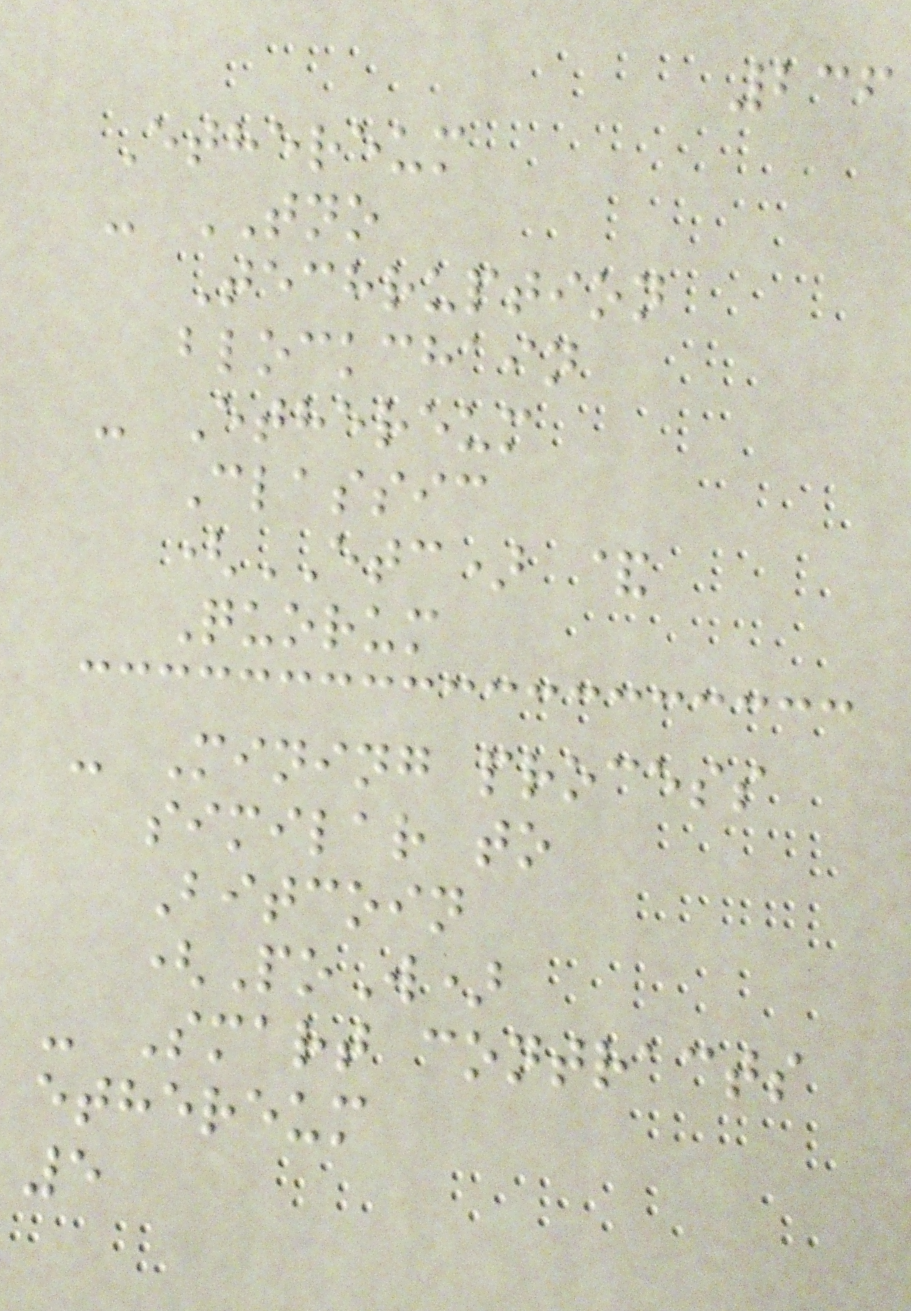236
Ethereum
- TNO
Techruption
blockchain
- Ethereum
Classic
(ETC) &
Quorum
- Mining process
similar to
Bitcoin
(PoW)
- Smart contracts
ethereum
5
